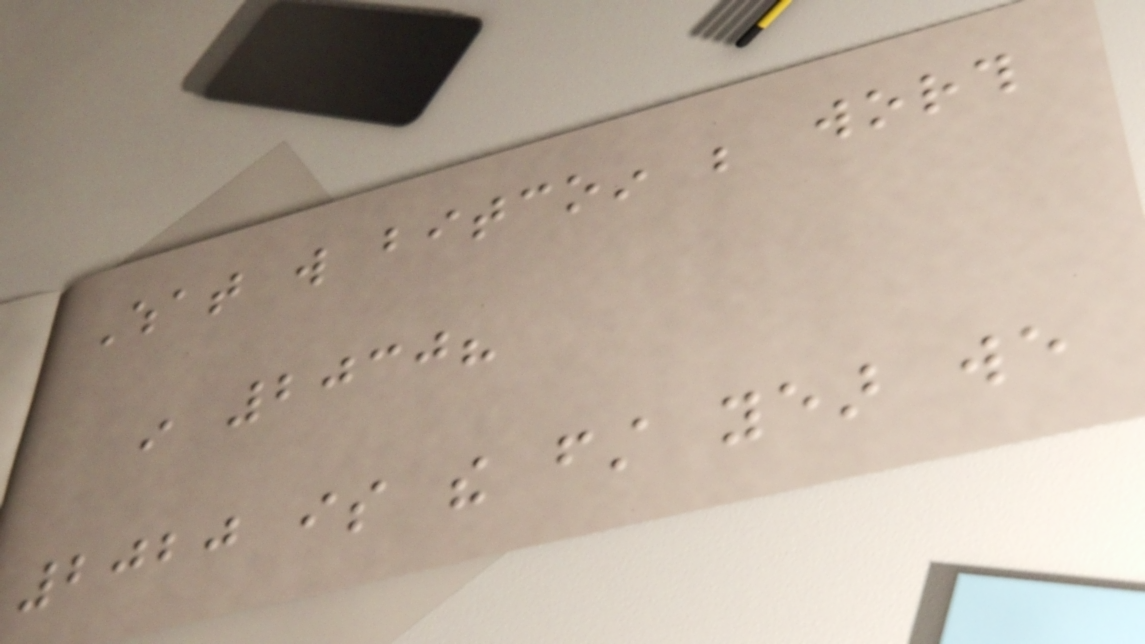What will bitcoin be worth
in 2030?
2020 is the first year we
